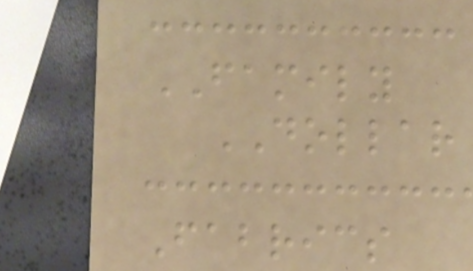FAMILY
DOLLAR
Fabrics
